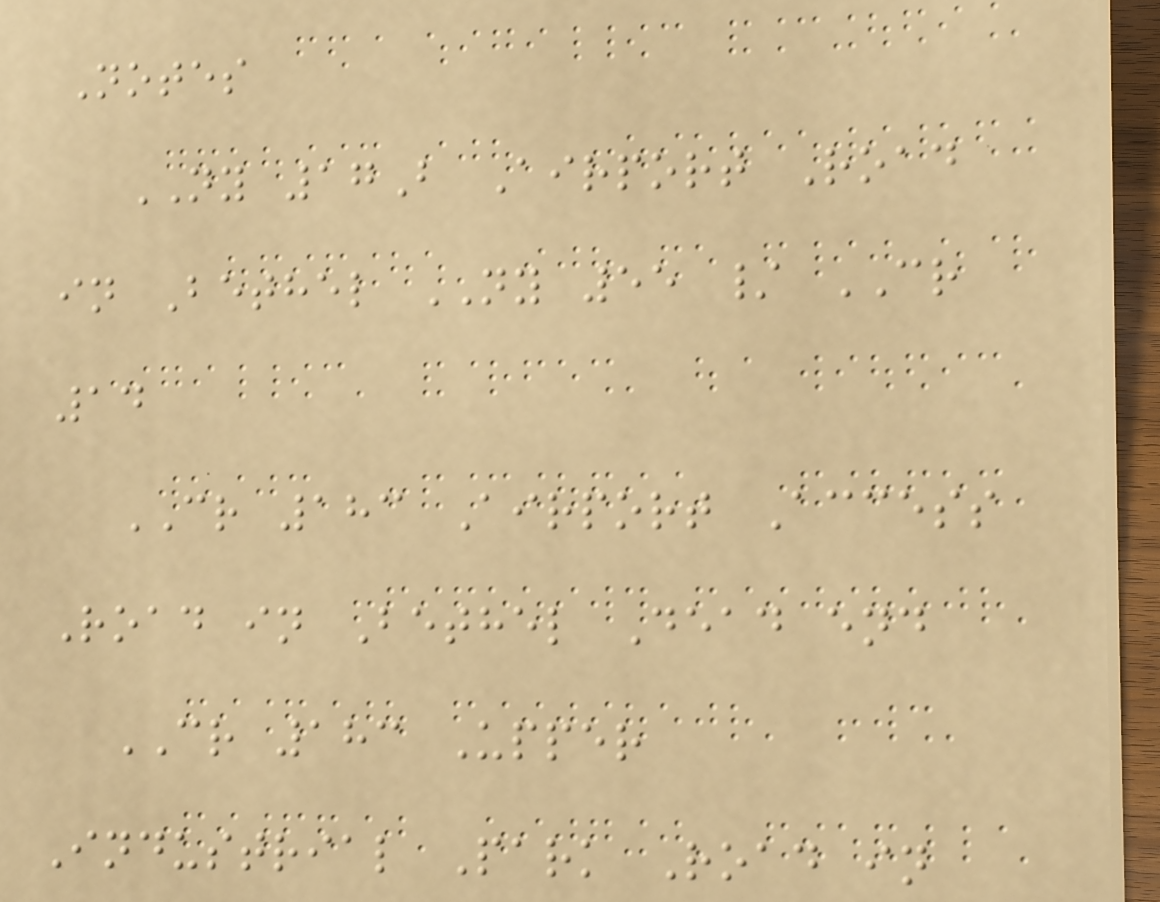Notes
NY 17B Airport Road
in Bethel NY 55 / CR
14
CR 183 Airport Access
Road in Bethel Dead end
CR 183 Upper
Industrial Park Road in
